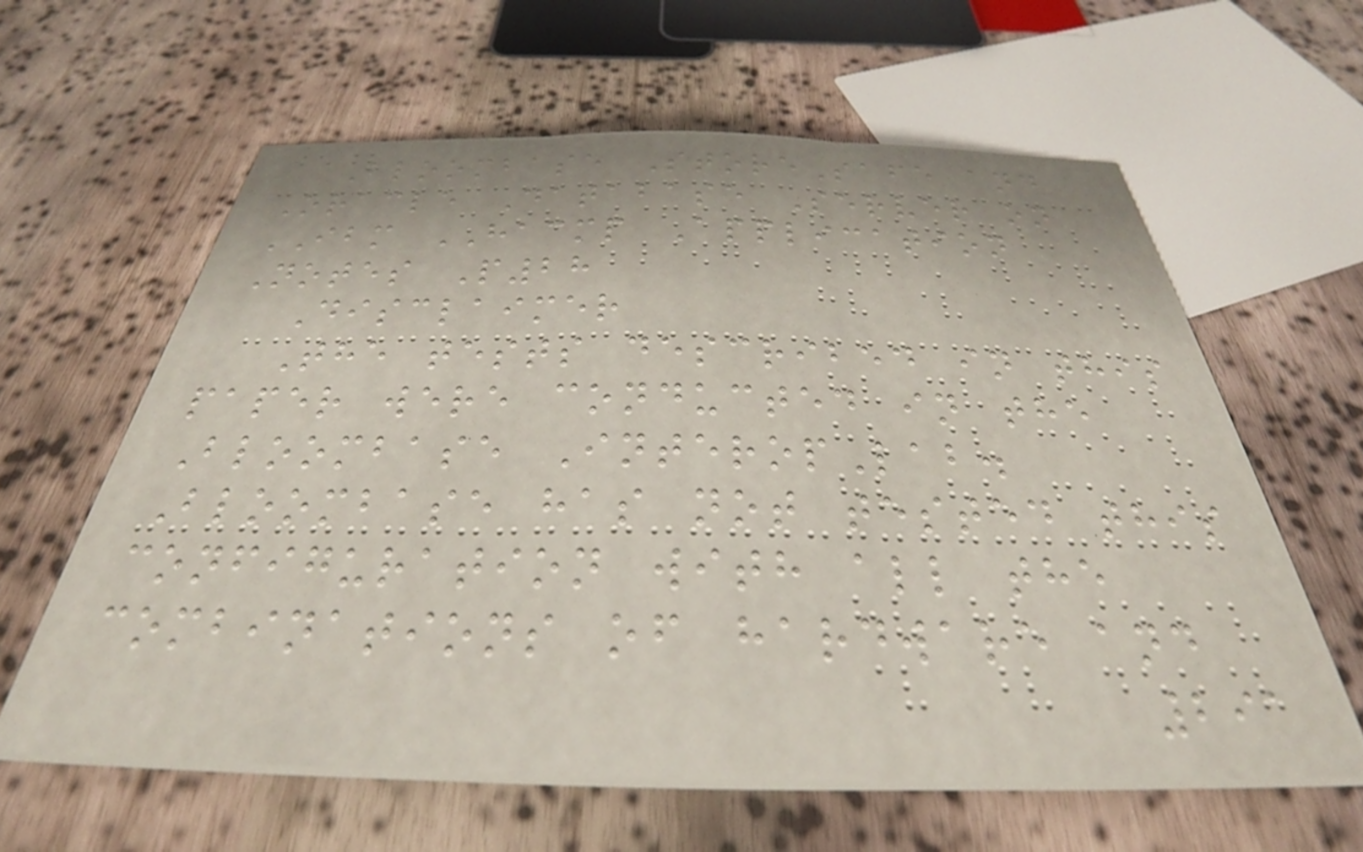Bloombase StoreSafe and
Oracle Database Server on
IBM HACMP Application
Notes P28
Disclaimer
The tests described in this
paper were conducted in the
Bloombase InteropLab.
Bloombase has not tested this
configuration with all the
combinations of hardware and
291
